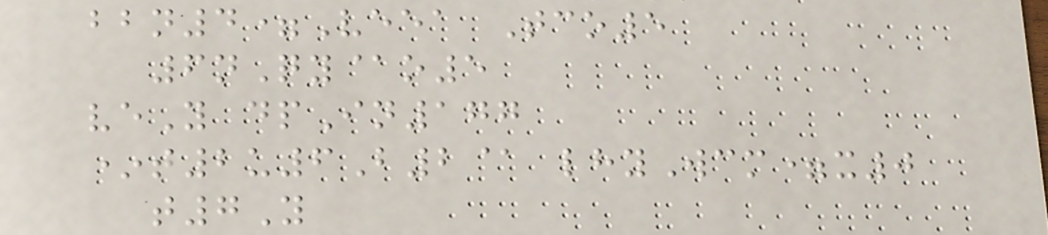bbn4=Veea Tco5
6nQy@o5
veY dpIn177
*t2u6B2@ lhyWcm=x0
t7Y
